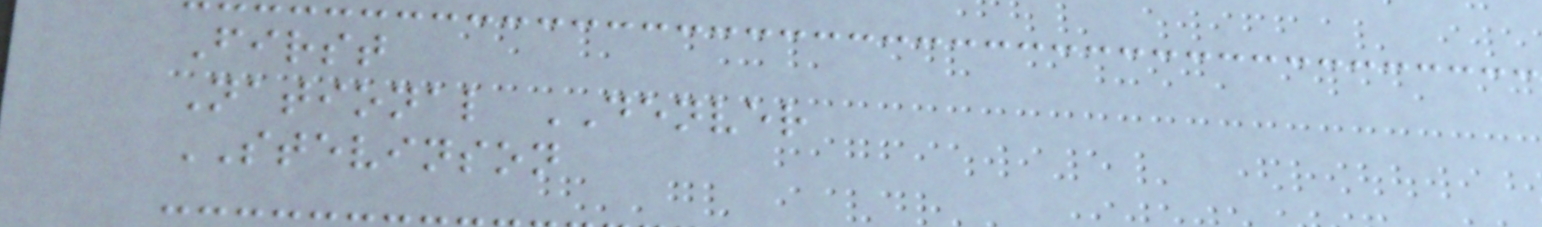First
National DENVER
STEVINSON
